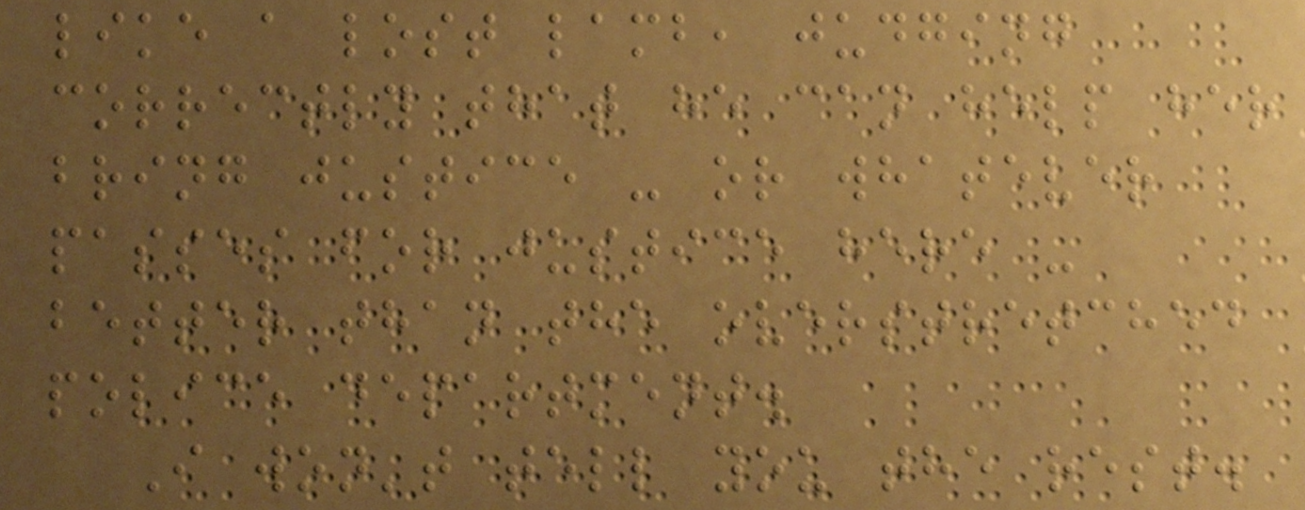like a lost lamb, judging
correctly that he can help her
bring justice - or whatever
passes for justice here -
better than the overstretched
police department.
I won't tell you the rest.
